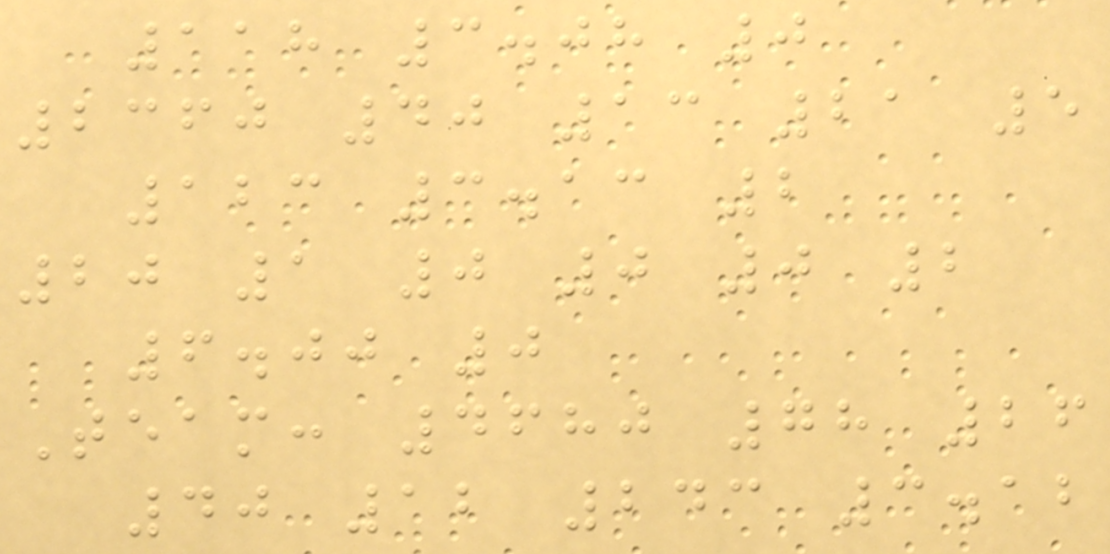118 3.08 0
2360 40 13 21 5
123 3.13 2
20 1 0 0 0 2
6.00 0
Team: 4680 78 26
40 12 243 3.12
